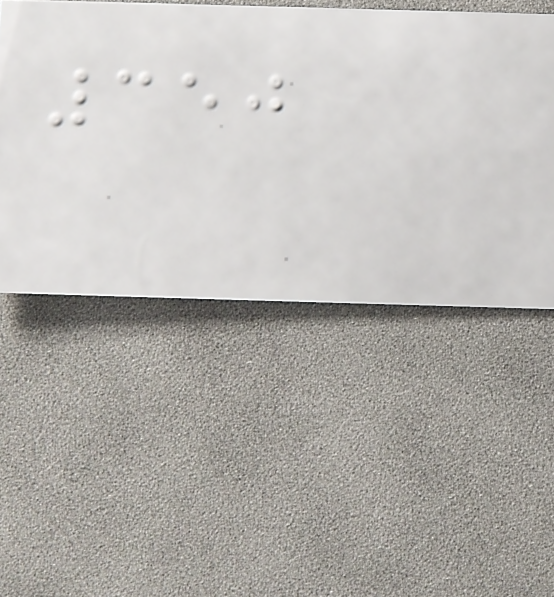350
